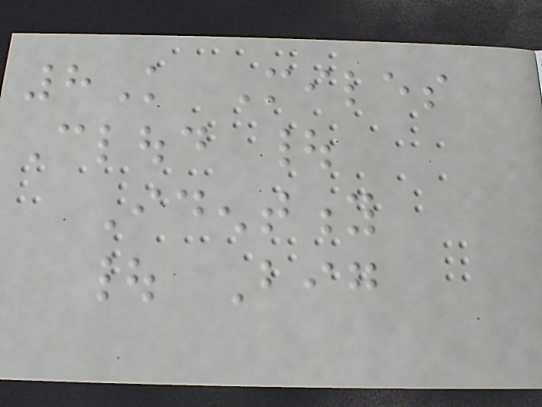8K Miles
Cloud |
Identity
| Big
